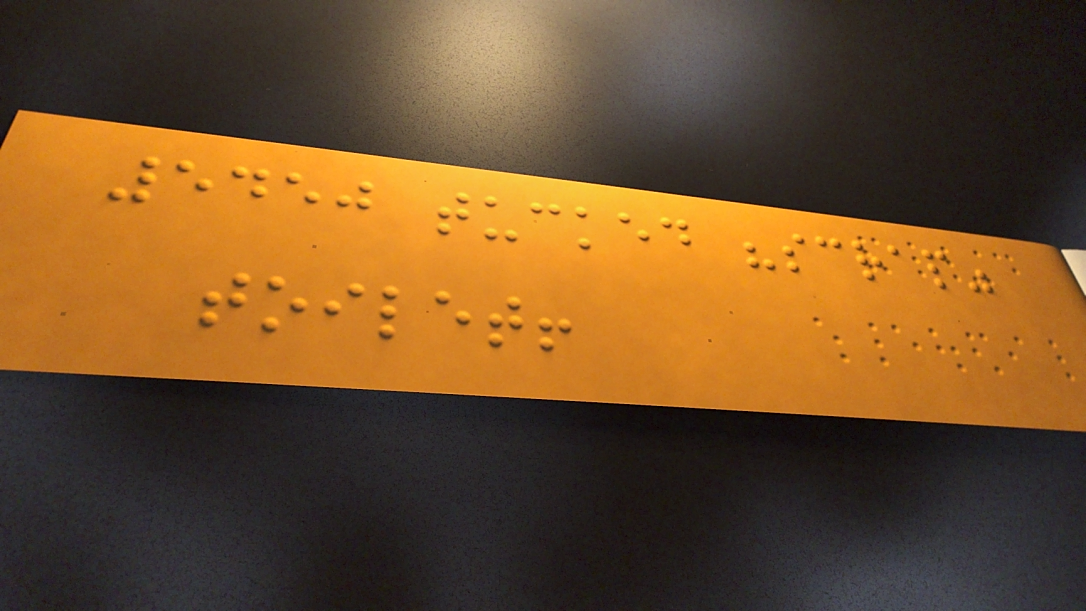5450 tucked "scrap"
toilet!
